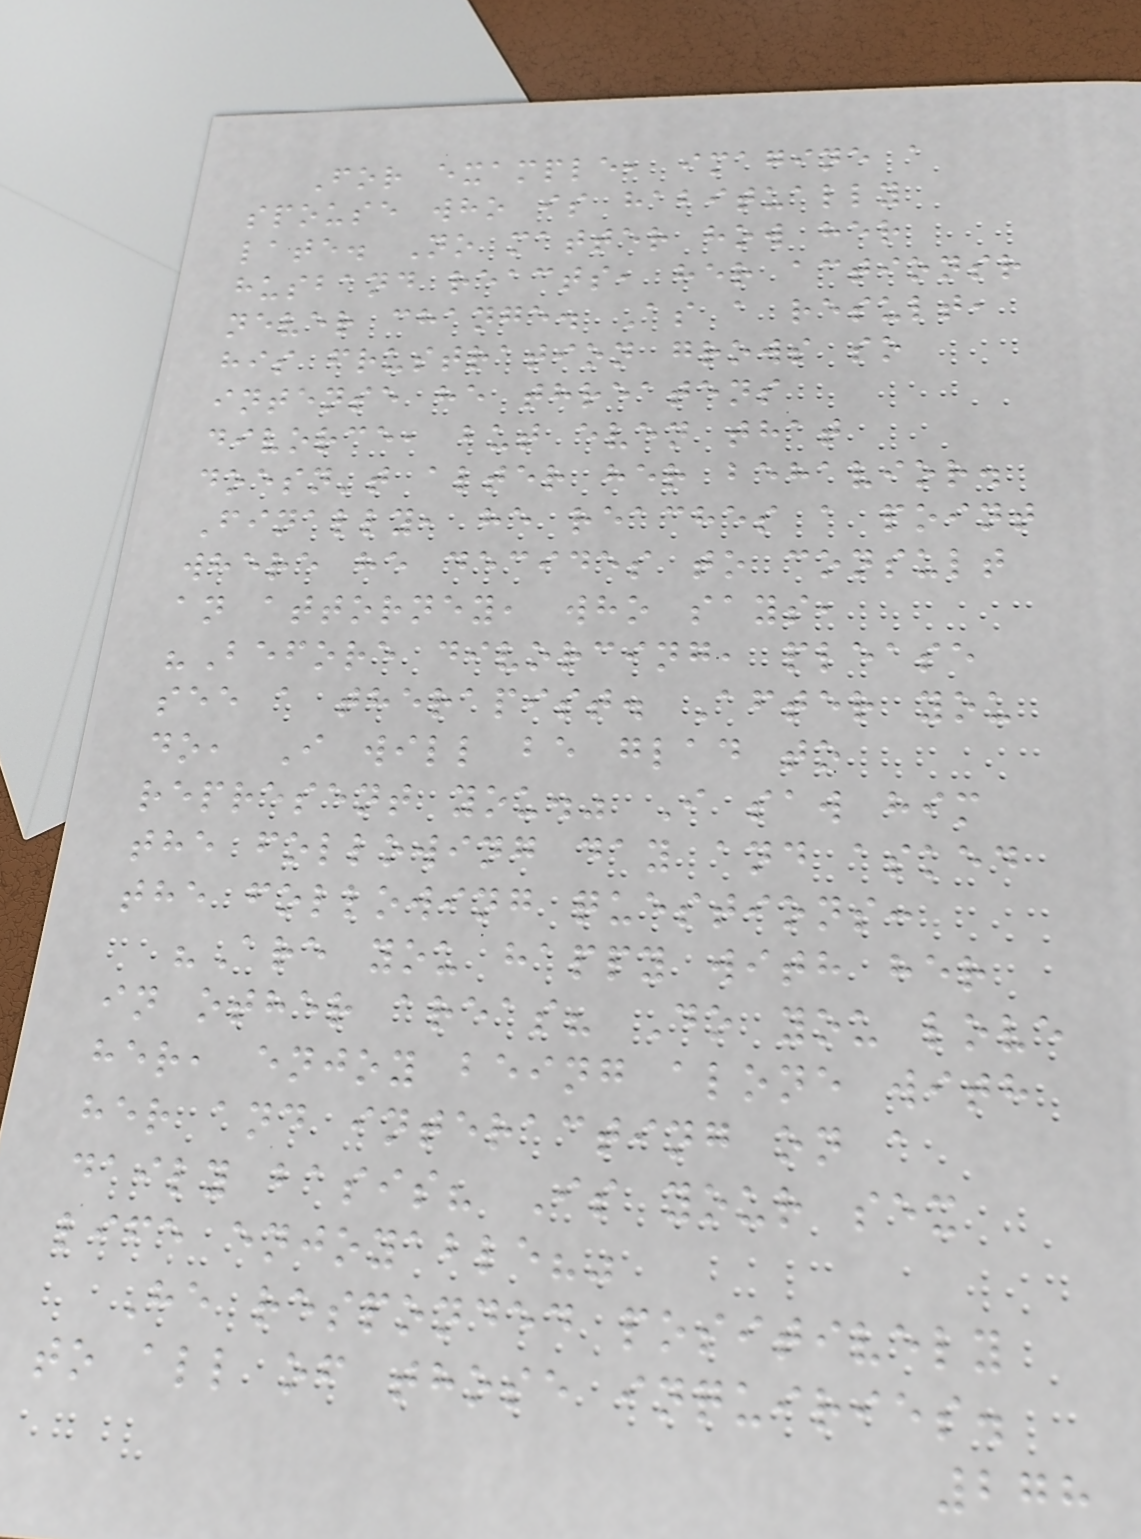For example, imagine a
spouse who is habitually
late. No matter how her
husband reacts, her actionsr
never change. As a result,
his frustration grows so
intense he threatens
divorce, but even that
doesn't alter her behavior.
Finally, he reaches a point
where he decides to consult
an attorney, who says,
"Before divorcing, please
see a therapist. After you
do, I will be glad to
represent you." I saw him
the following day and asked
the following questions:
"Are you happy with her
in other areas? Do you love
her, enjoy being alone with
her and interacting on a
daily basis? Is your sex
life enjoyable?"
He responded positively
to all of those inquiries.
278
